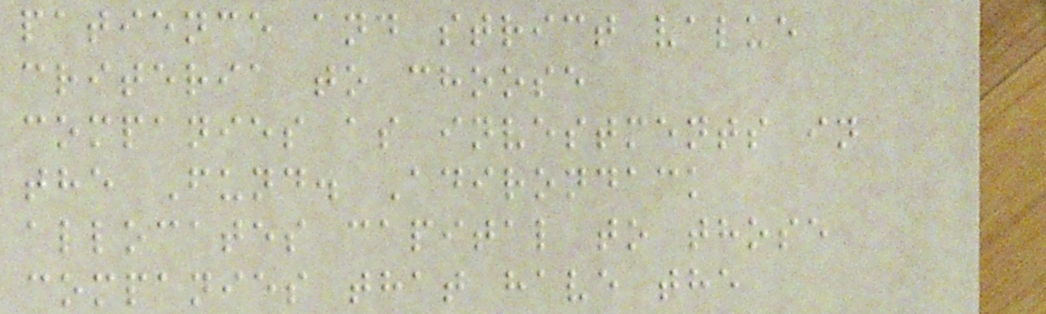patience and strict value
criteria to choose
companies as investments in
the Fund. Adirondack
allocates capital to those
companies that have the
